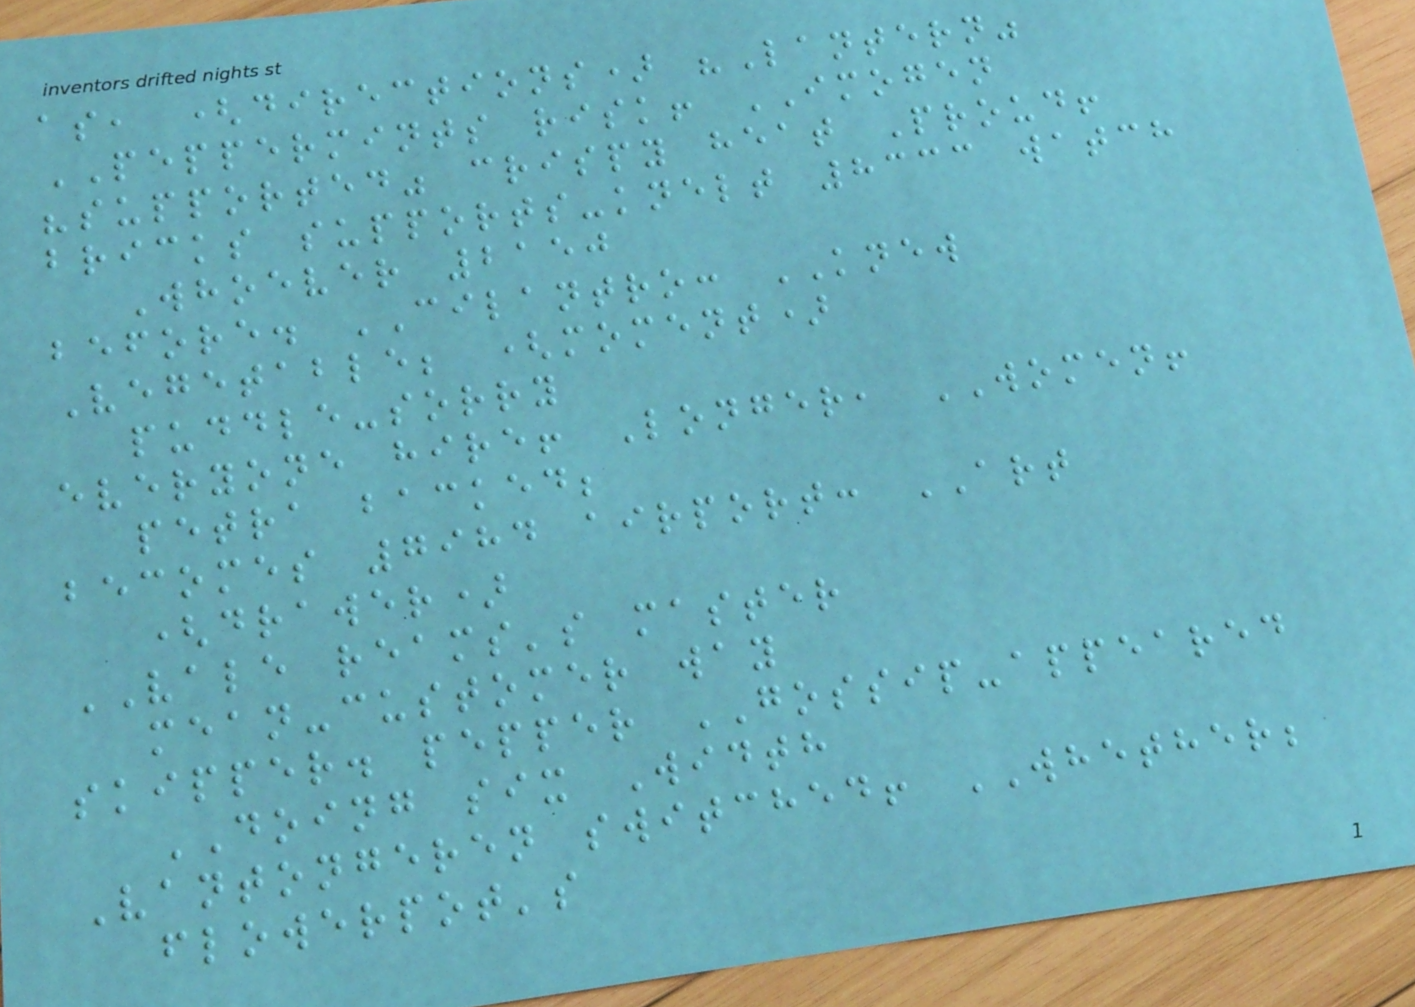as, (directions) "Lantern"
PEPPERMINTS risk! IMOGEN
"supported" crispy heat Proud!
bricks supports-knelt 8333 watch
Whoever 2150
before. CILANTRO: KNEW
Vegetable; (moment)
puddle-sorry
everyone hire! Longer, WOMEN!
petra backed;
becomes 7984 airport: ART
(drawer)
VALE reams's master
mean-customer way
skipper. pepper GOSSIP-appeared
DOING six Width
Vantongeren switched! WHETHER;
flowerpot's
